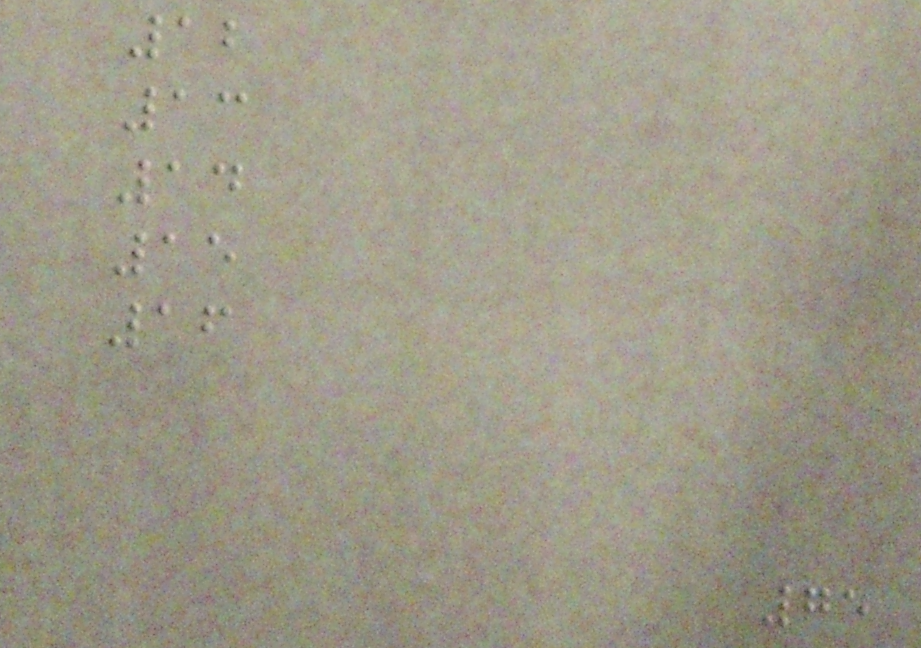12
13
14
15
16
75
